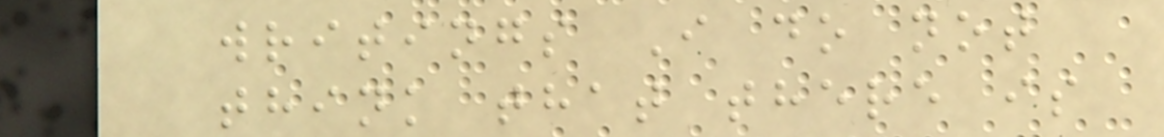writings I do not
think that there is
